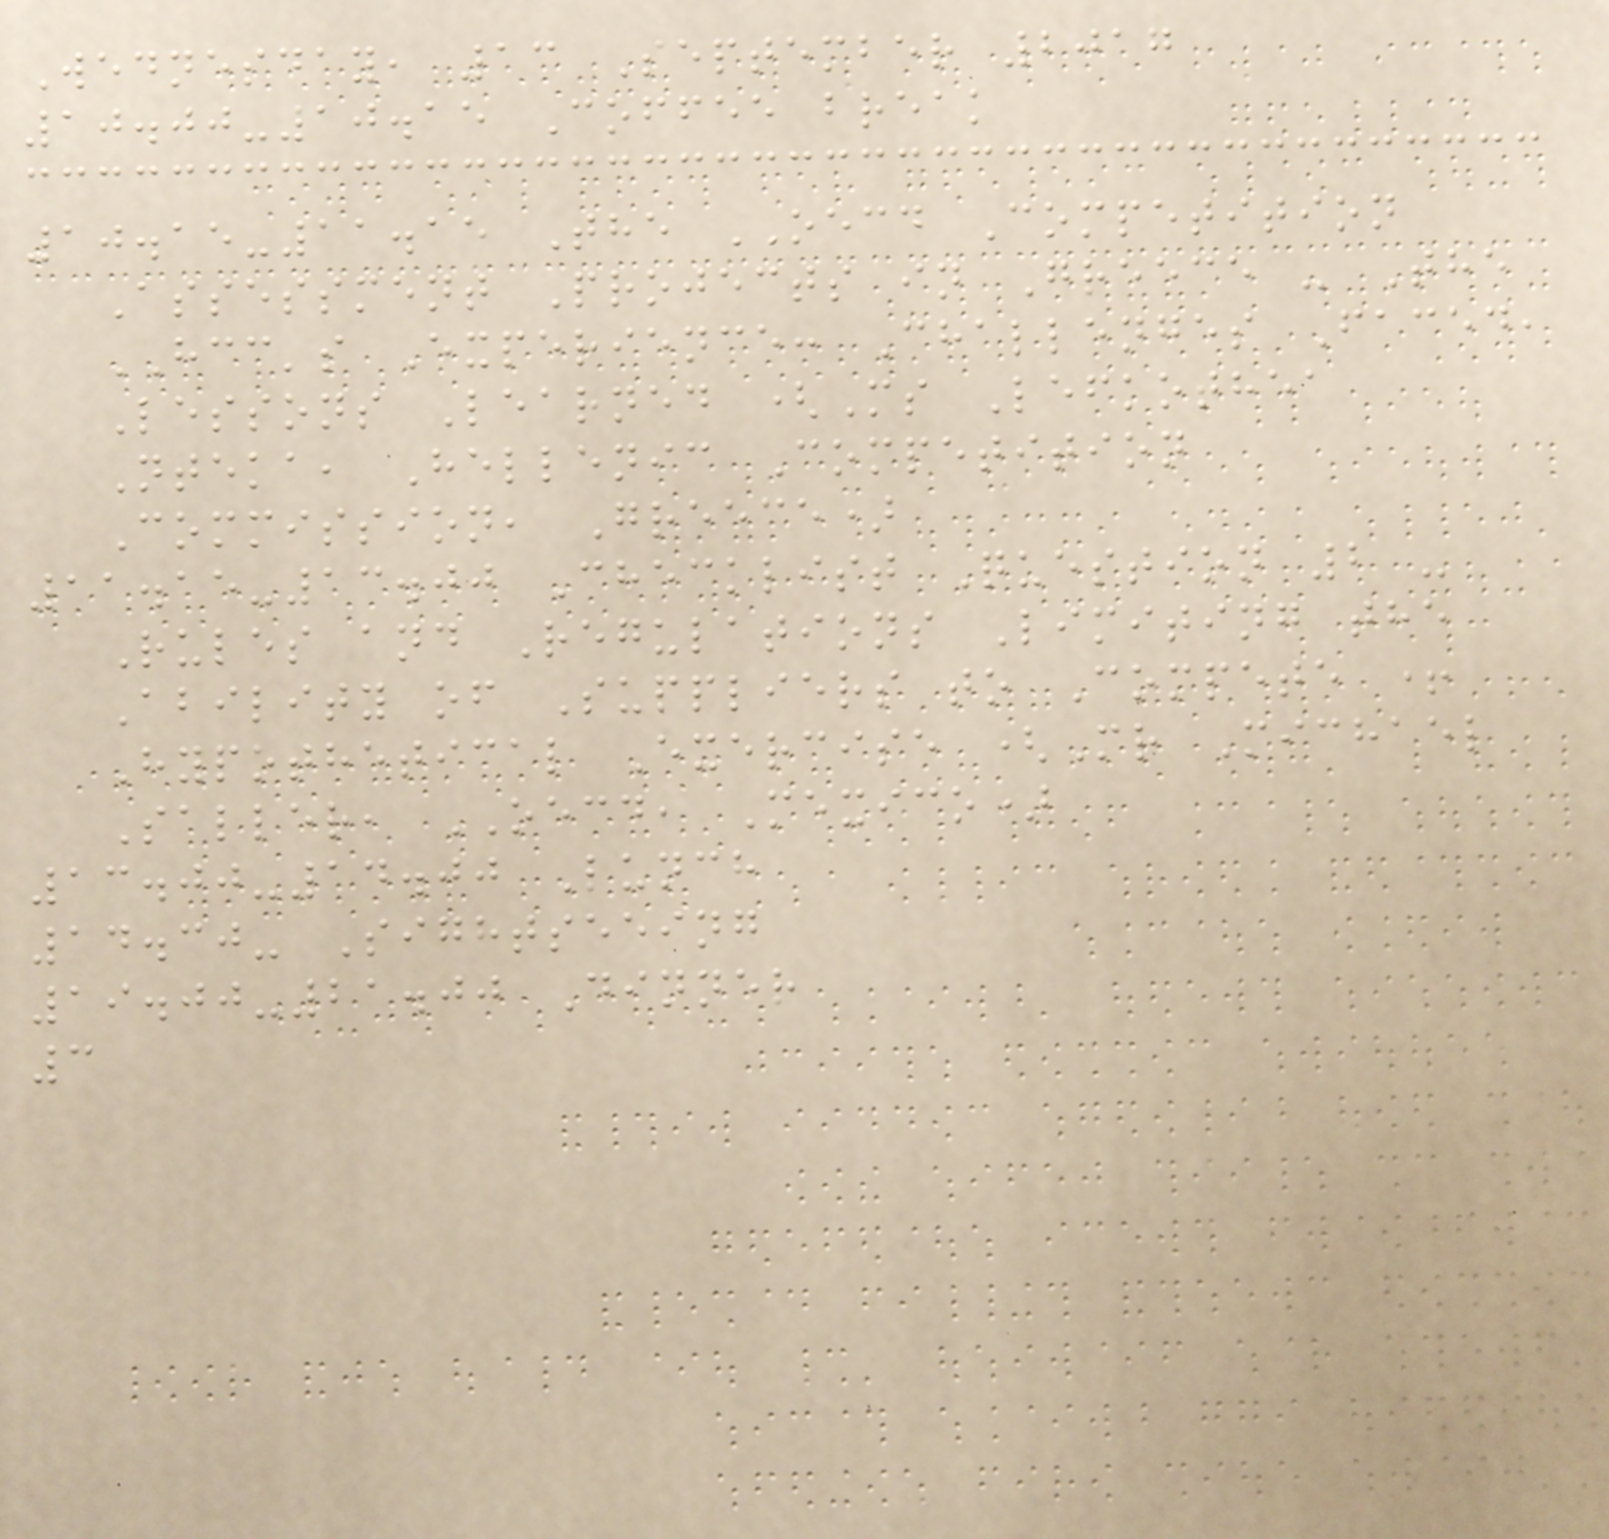Wednesday, 13 September 2017
10.00-10.15 Coffee break
10.15-11.15 The OECD Competition
Assessment Projects in Greece - The
HCC's Experience: Challenges Faced,
Lessons Learned (Ms Lefkothea
Nteka, Hellenic Competition
Commission, Greece)
11.15-13.00 Checklist Question 2 -
Rules and Regulations Limiting the
Ability of Suppliers to Compete +
Hypothetical Exercise (Mr Michael
Saller, OECD, Mexico)
13.00-14.00 Lunch
14.30- Sightseeing
19.00-21.00 Dinner
3
